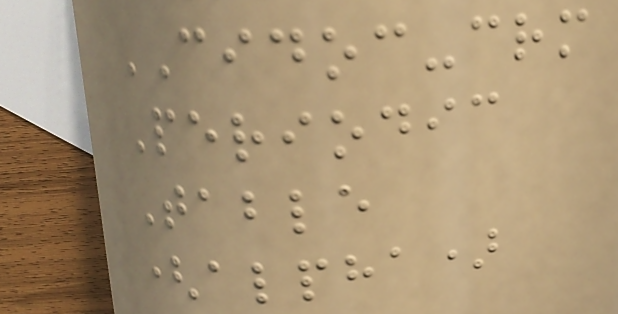CIDOC-crm
Periodic
Table
(alpha)
